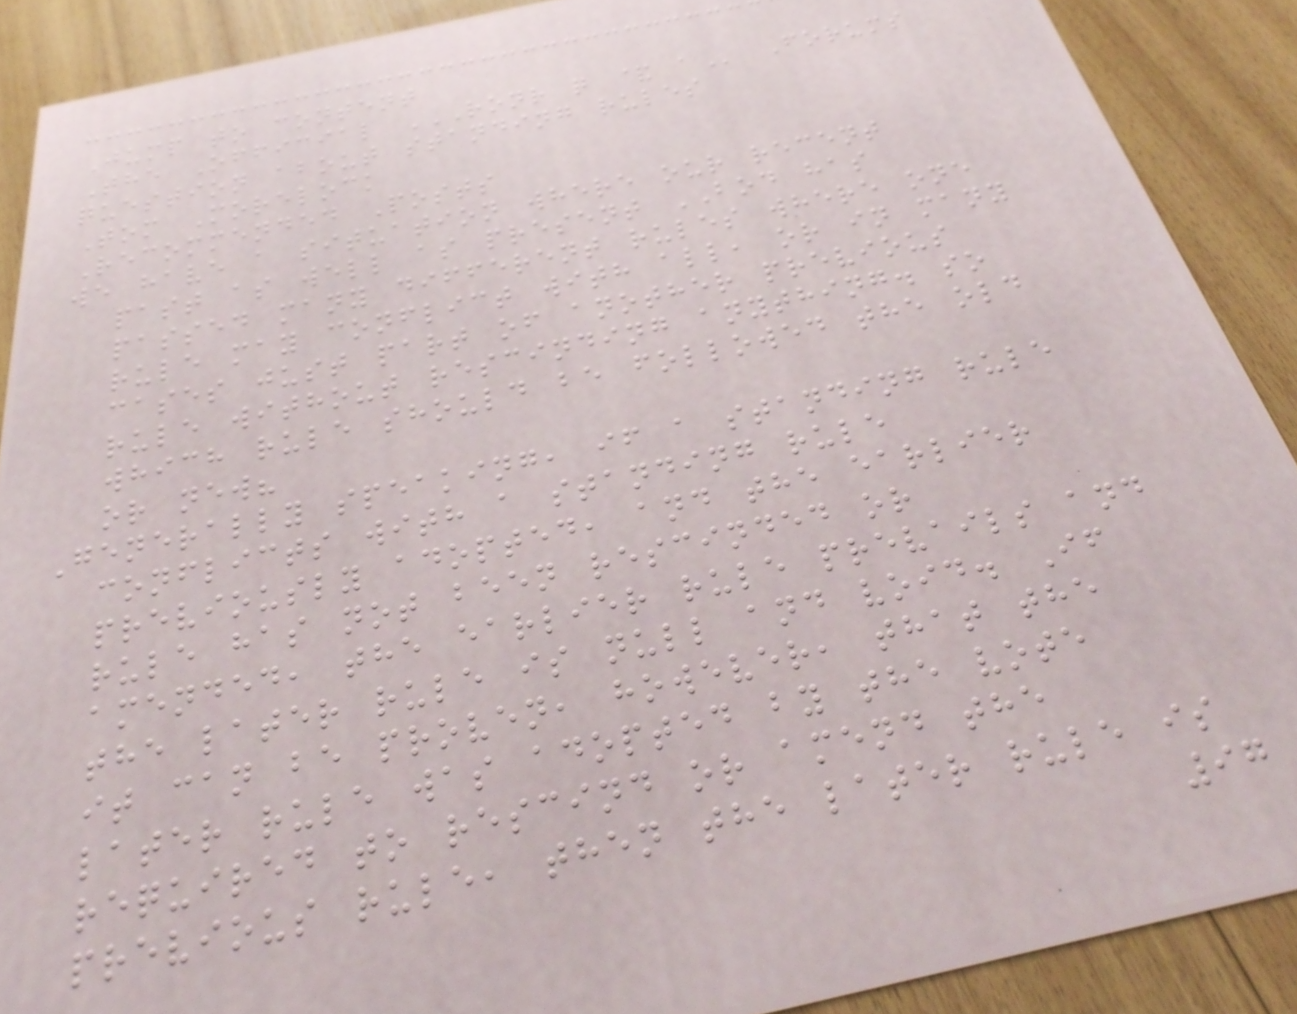Jump to content
The Official RONR Q & A Forums
question about standing rules
Tom Morelock
Recommended Posts
we have a situation where our recent
past as well as present BOD has
passed many different rules where one
rule may conflict with all, or in many
cases just part of another previous
rule without rescinding anything. so
which rule should be followed the old
or new?
Generally speaking, if a standing rule
conflicts with a standing rule
previously adopted, and the earlier
rule has not been rescinded or
amended, the earlier rule prevails and
the later rule is null and void. If
it can be proven, however, that the
later rule was adopted by the vote
required to rescind or amend the
previous rule, then the later rule is
97
